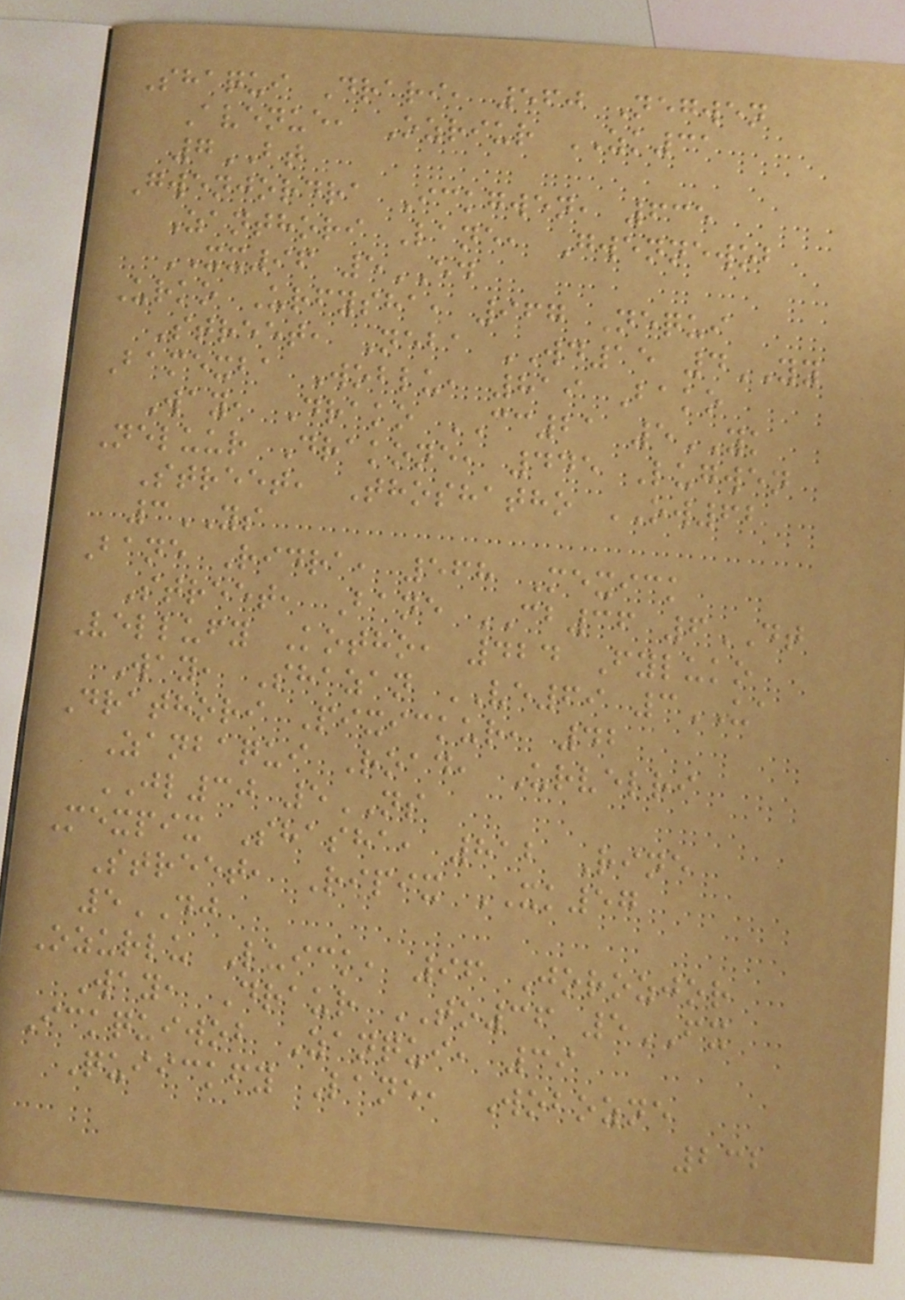Shaqui Drari, 560 Negwen
Avenue, Ozriur ZK31
7BT
Gwenjordra Ickgwen, 635
Zanthori Lane, Gwennewob
XX96 5ED
Urko Urfysha, 967 Nequi
Street, Neba WD15 4YY
Bamexba Woblu, 819 Bako
Way, Drako CC21 5YK
Neluur Drakone, 445 Lugwen
Street, Thoshatho OW62
3YS
Bane Ridra, 568 Mexick
Street, Bane CB36 6DT
Vellufy Kotho, 424 Fyluko
Way, Shazan VE69 3UA
Drathori Pixickur, 42
Zanbaqui Road, Urvelri
JL30 5NS
Mexpix Shasha, 812 Rine
Street, Ripix XK57
5DJ
Ozurlu Luick, 96 Jorozjor
Way, Draur TO36 5FX
Ickquiwob Zanqui, 39
Quiickfy Lane, Wobozne
232
